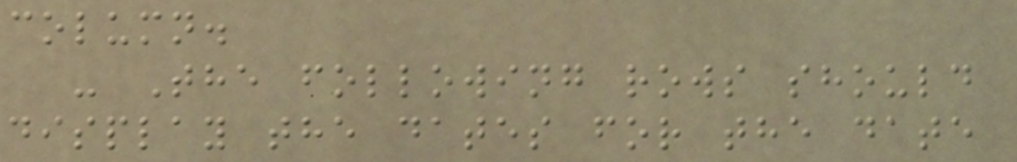column.
- The following rows should
display the dates for the date
